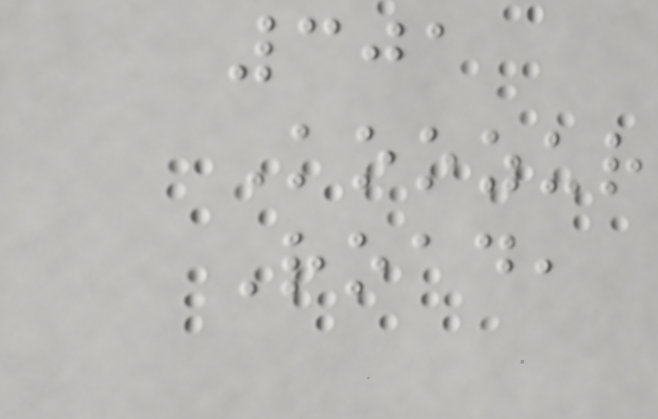301
Koozur
Road,
